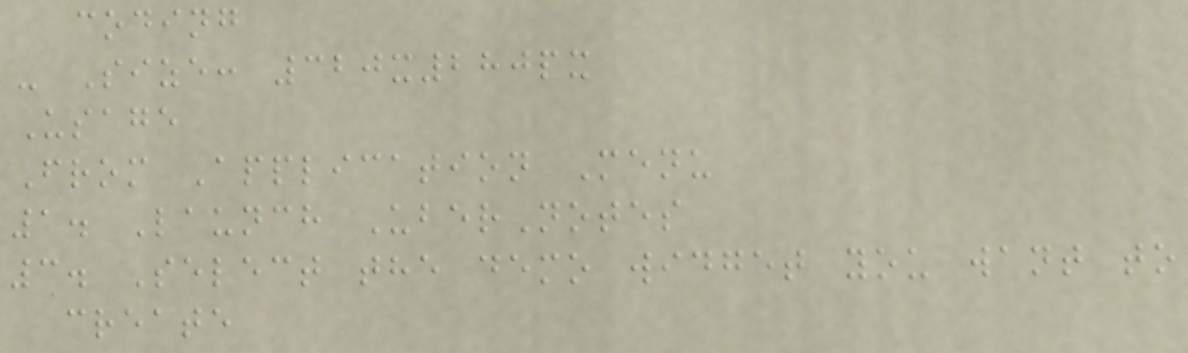coding
- Size: 320x280px
Usage
From Application Menu
1. Launch UberNotes
3. Select the demo widget you want to
create
